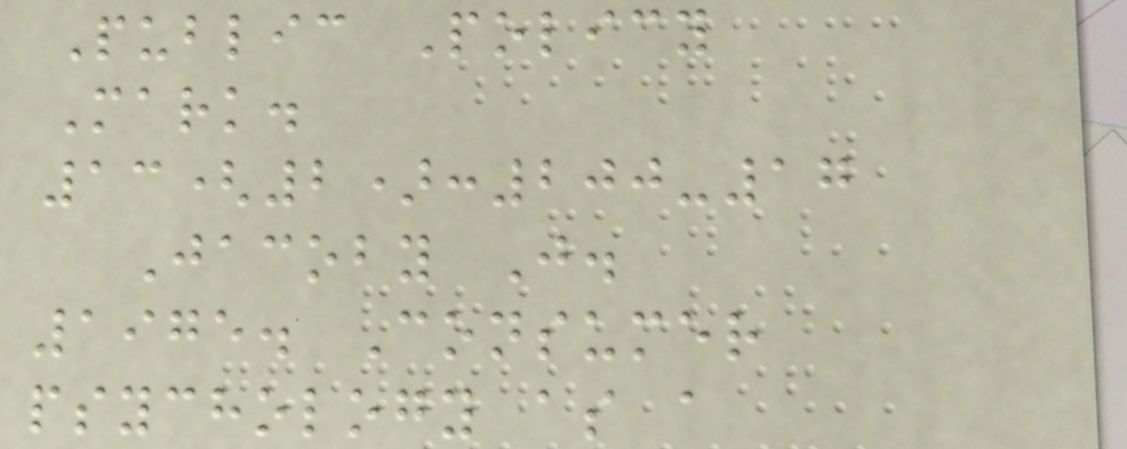Public Policy
Mark.
13(2):200-17
Jacoby J.
1975. Consumer
psychology as a
